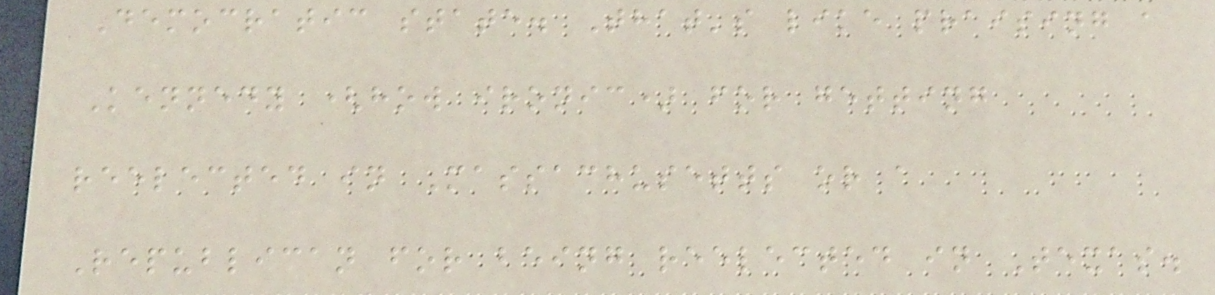Democratic state. That's like praising a
Kennedy (how ironic) for getting
reelected in Massachusetts or a
Republican for being reelected in Texas.
